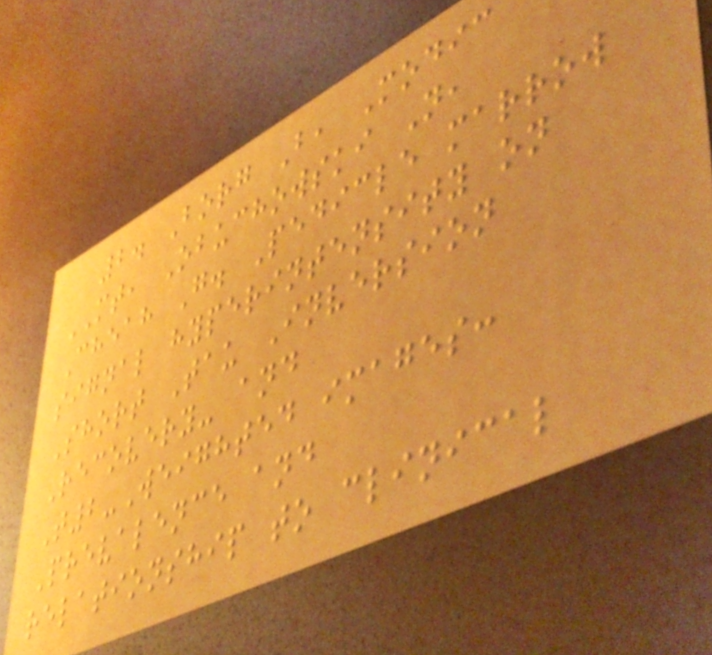2. Borg B, Modic
MT, Obuchowski N,
Cheah G. Pedicle marrow
signal hyperintensity on
Short Tau Inversion
Recovery- and
T2-Weighted images:
Prevalence and
relationship to clinical
